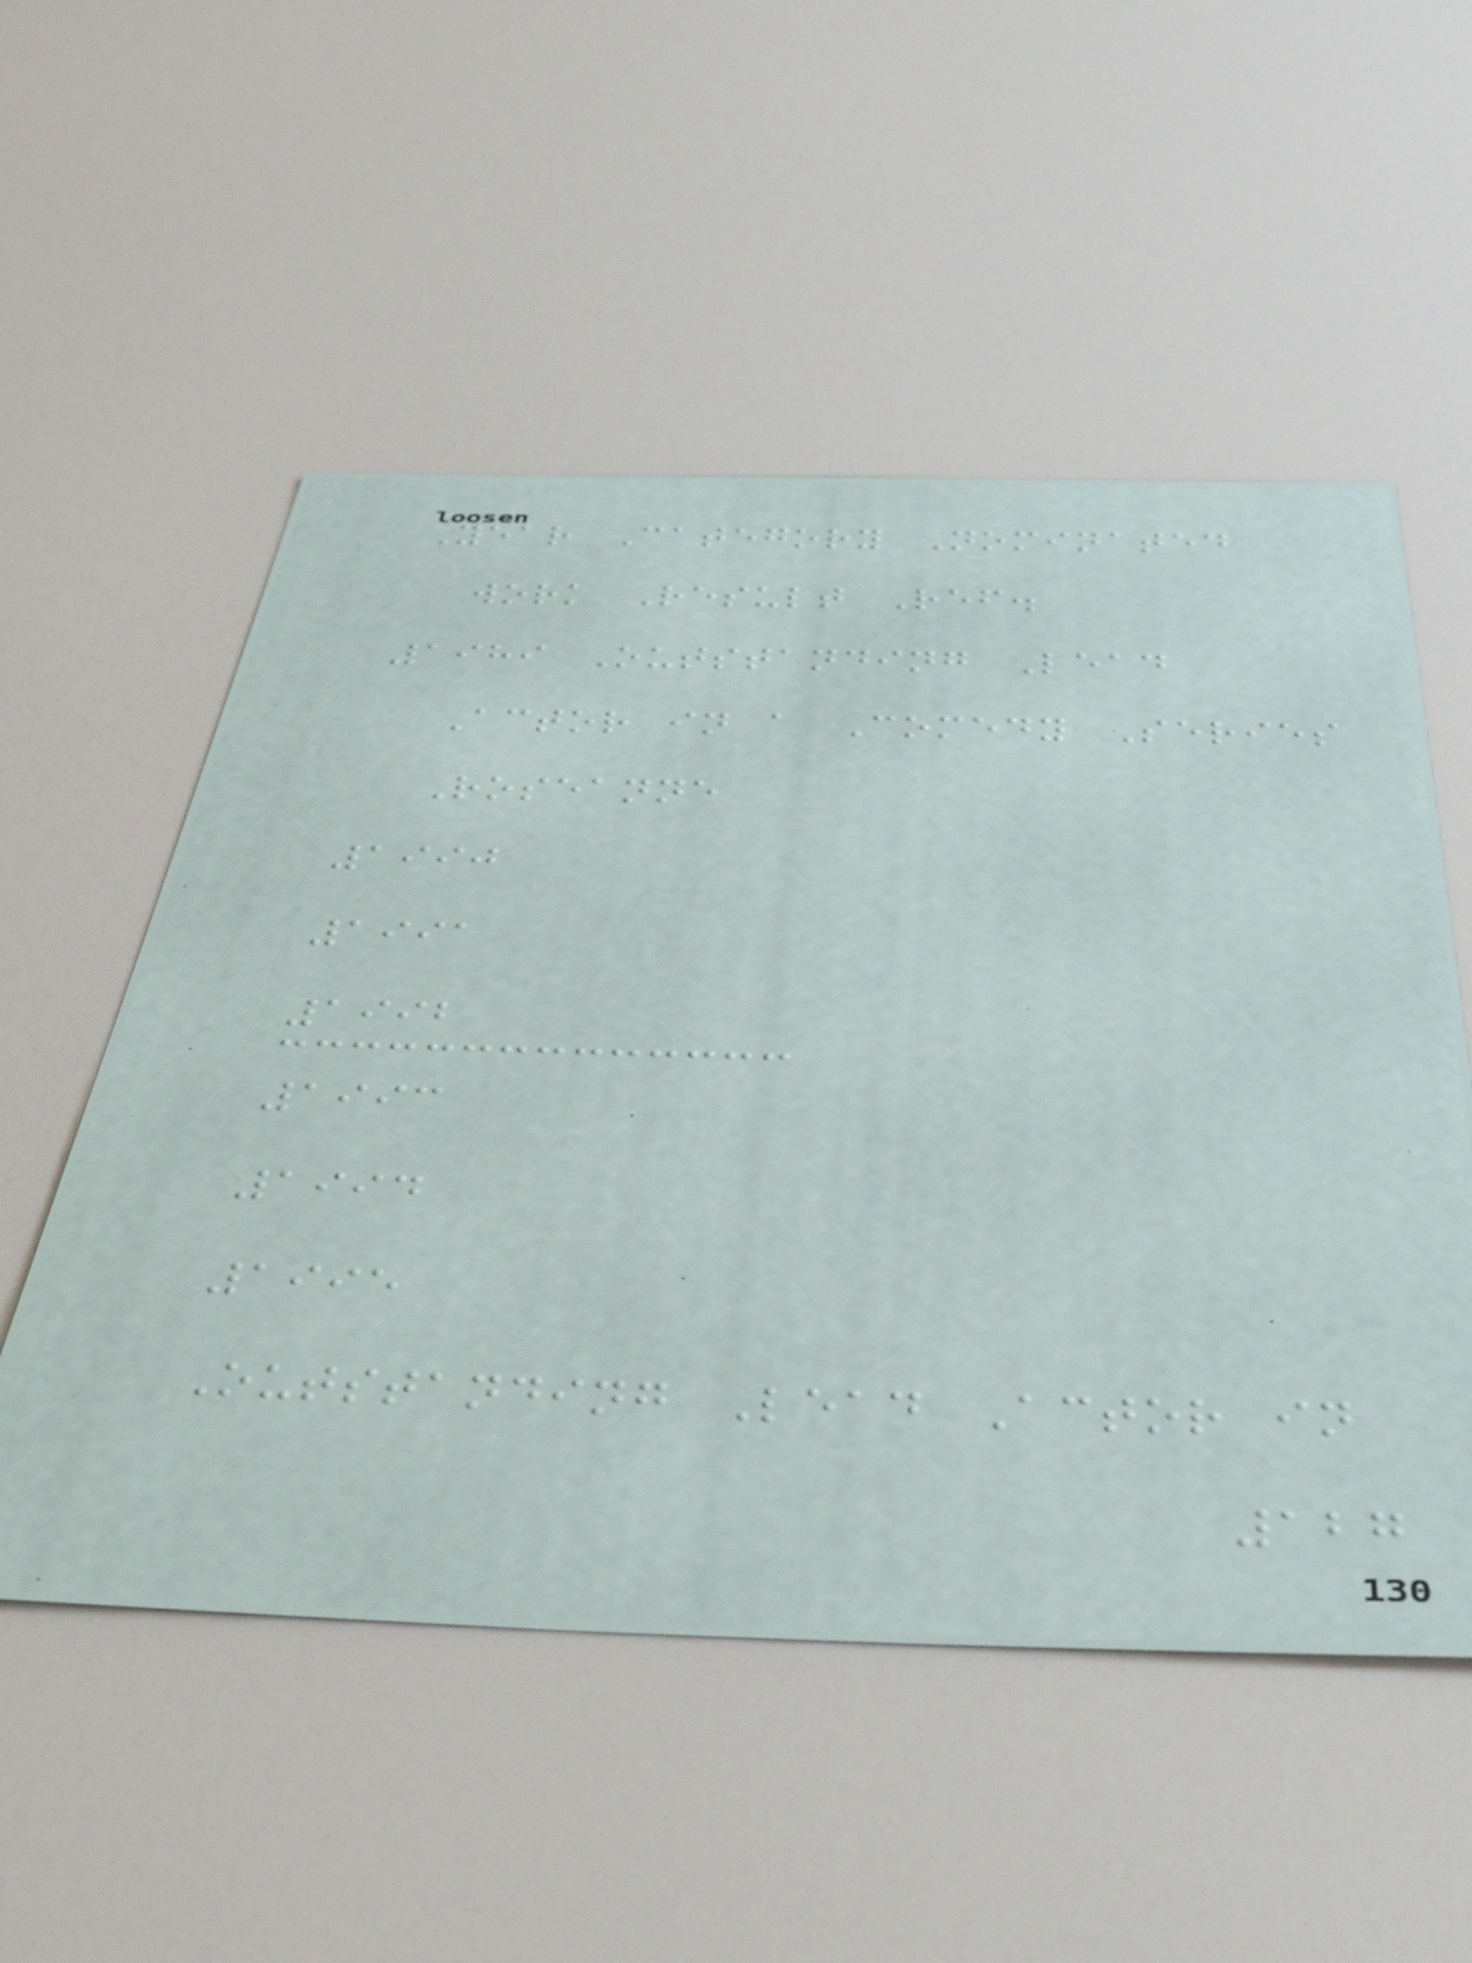Year Category Nominated
work Result Ref.
1989 Outstanding Lead
Actor in a Comedy Series
Roseanne
1990
1991
1992
1993
1994
1995
Outstanding Lead Actor in
127
